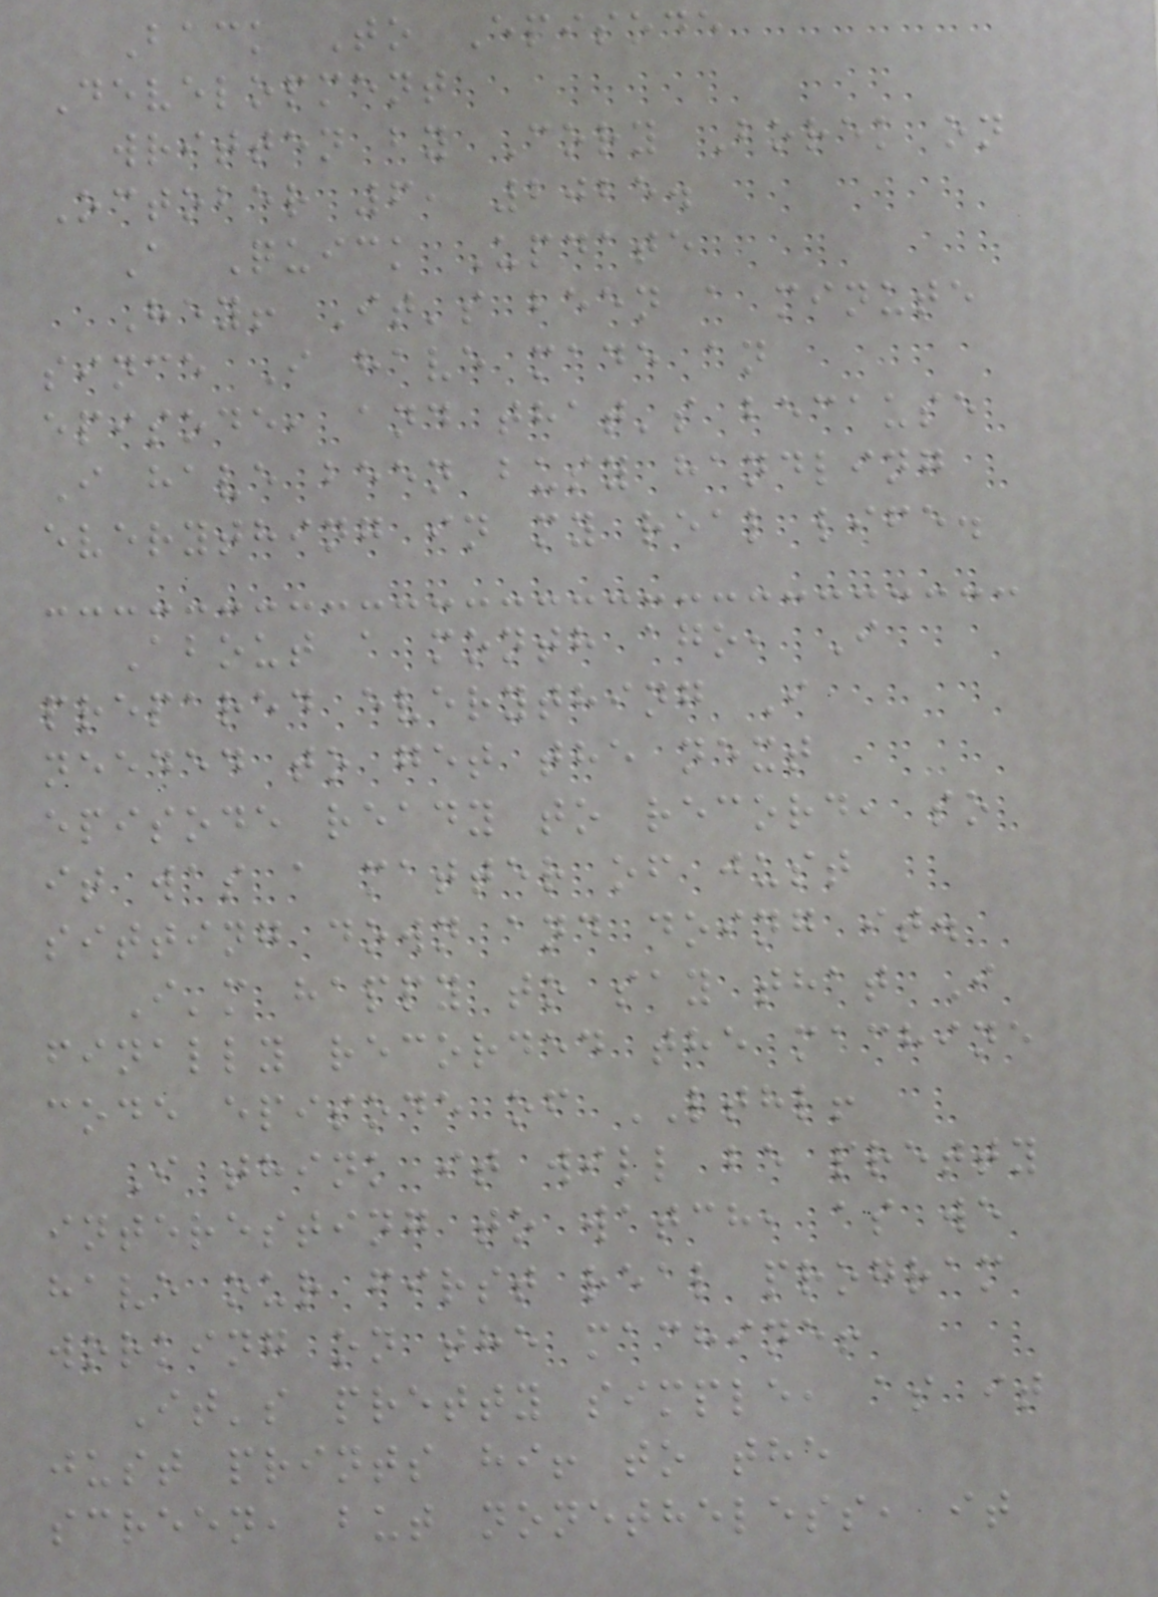Back To Episode
Development
written by Cory Borek on
October 6, 2025.
A Quick Update
Hey! It's been a minute
since I have made an
episode, and that's because
I have been busy handling
everything in my real life.
About a month ago, I
prepared everything I
needed to get the next
episode ready to record, so
it was a matter of just
sitting down and doing it.
I'm happy to say that I
finally recorded the machine
code episode of LTHL!
I think it will be pretty
interesting to watch, as we
have our first real program
working on the machine!
It's pretty simple, as it
just prints hi! to the
screen, but nonetheless, it
